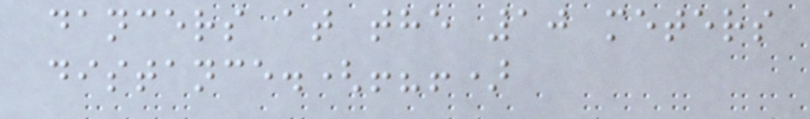dancers at the 10 meters
distance.(!?!)
